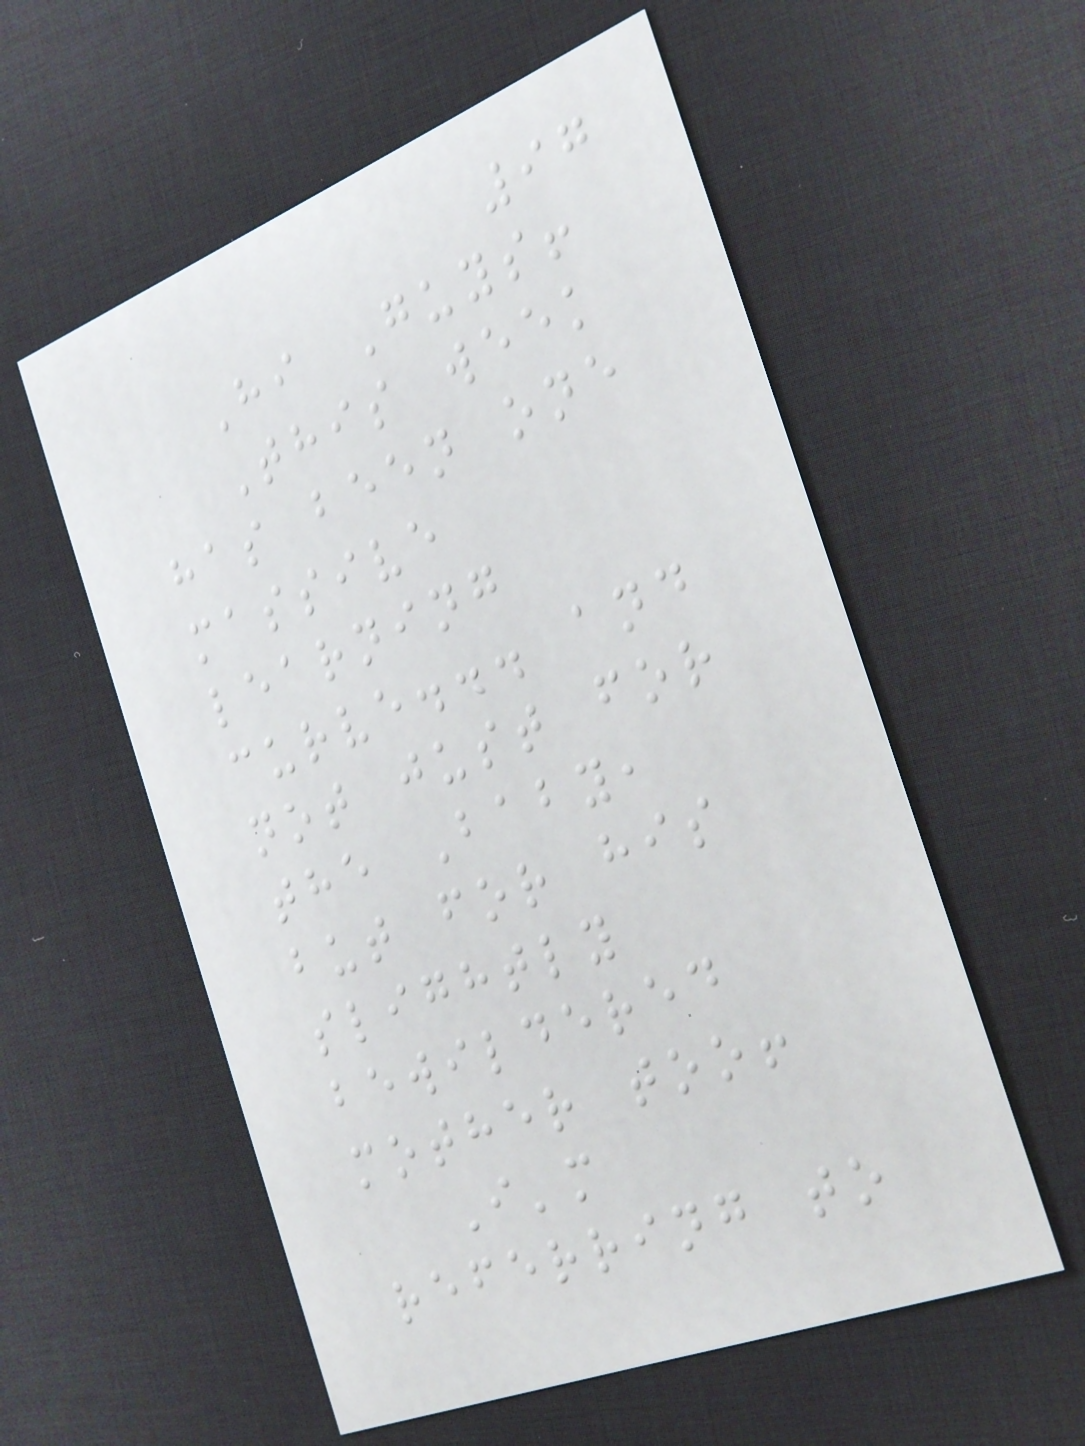97
Hi Guys!
This week
has been one
massive
learning
curve... and
not just for
the Baby,
but for his
slightly
bewildered
mother too!
I'm
referring to
